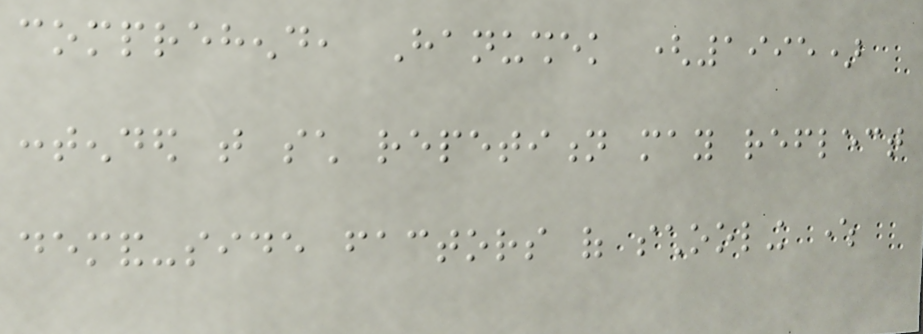comprehend, Hanushek (1995)
contended that such repetition may reflect
demand-side factors of schooling where
